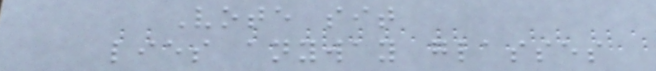Vote sit
lies anyway glasses
